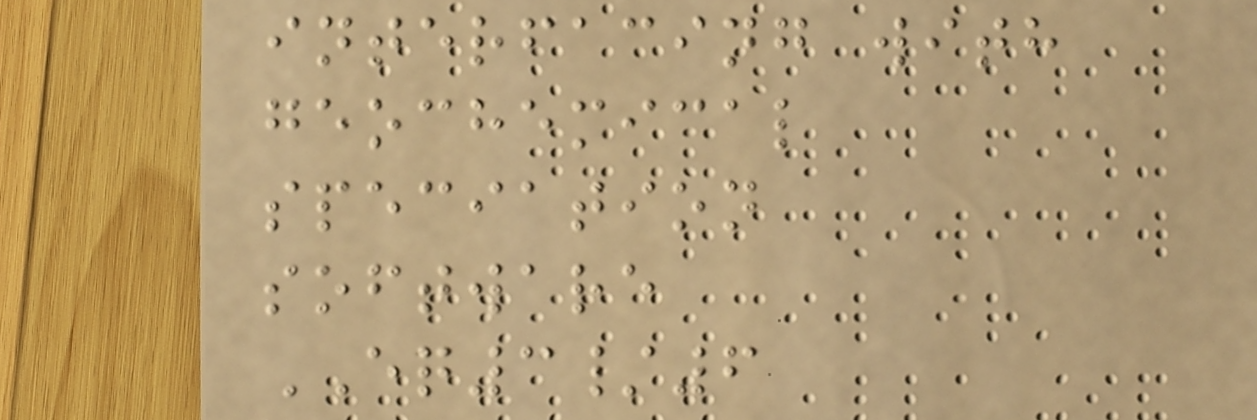interfacing with
geochemical
speciation
software
EQ3/6
